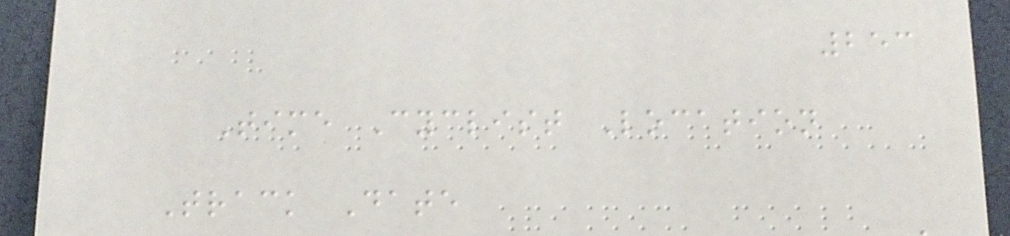253
Time Cyclist Location
Track Date
